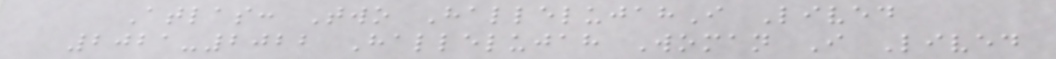Atlas: Two HallelujahI Lived
2021-2022 Hallelujah Woman I Lived
